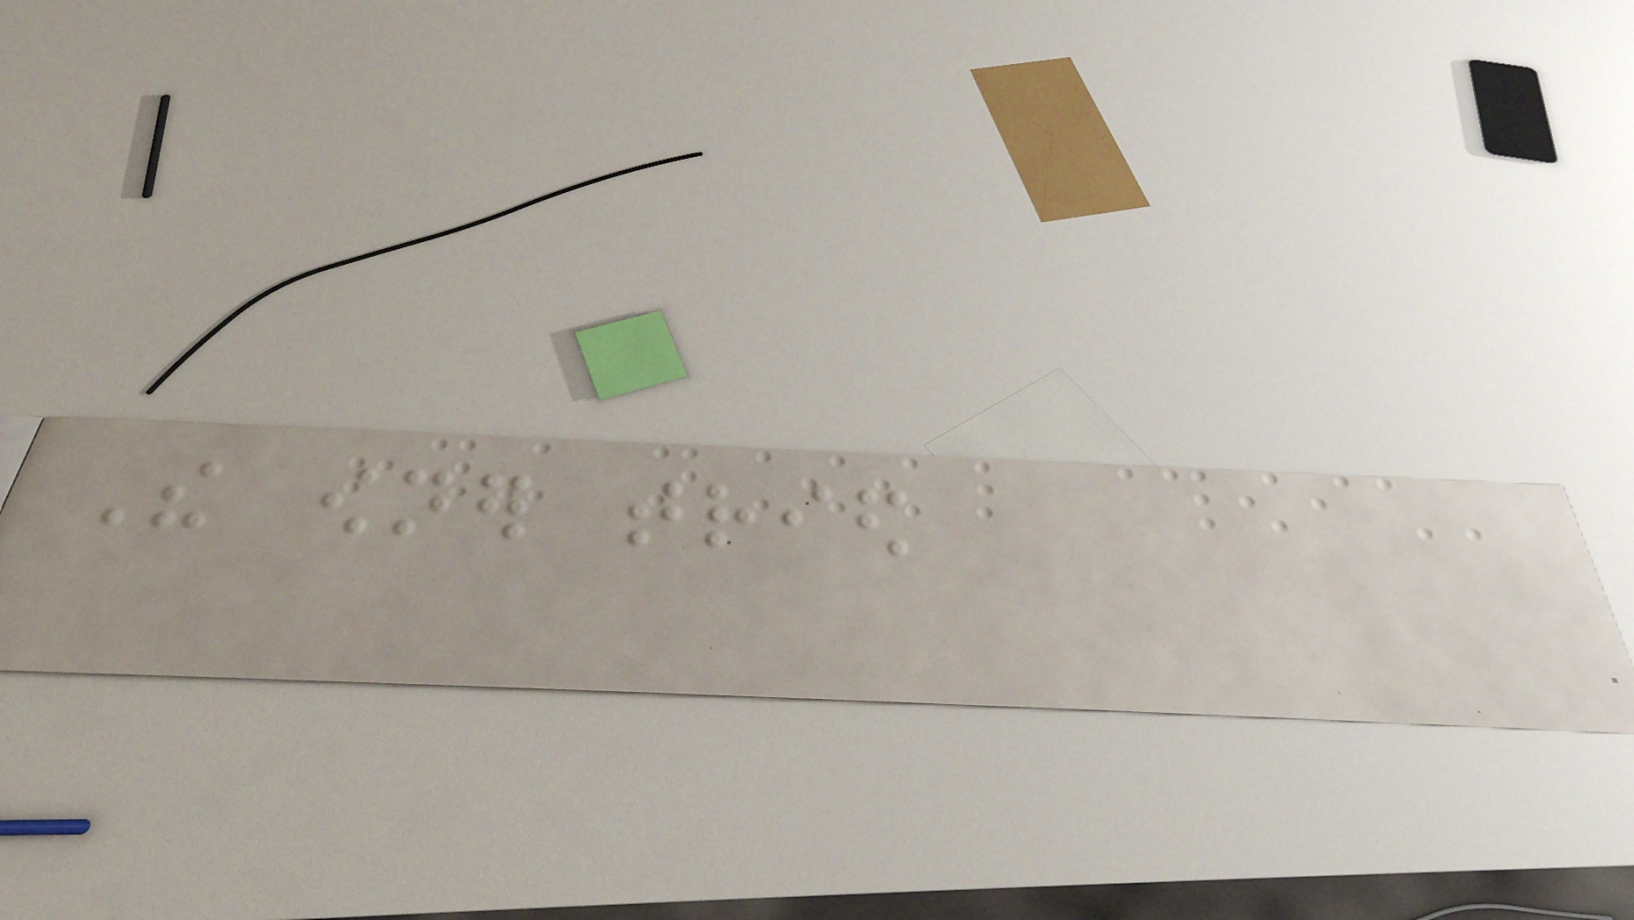The owner tried
